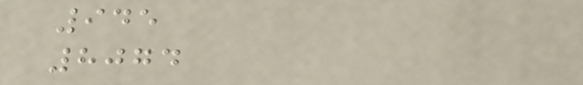945
8074
